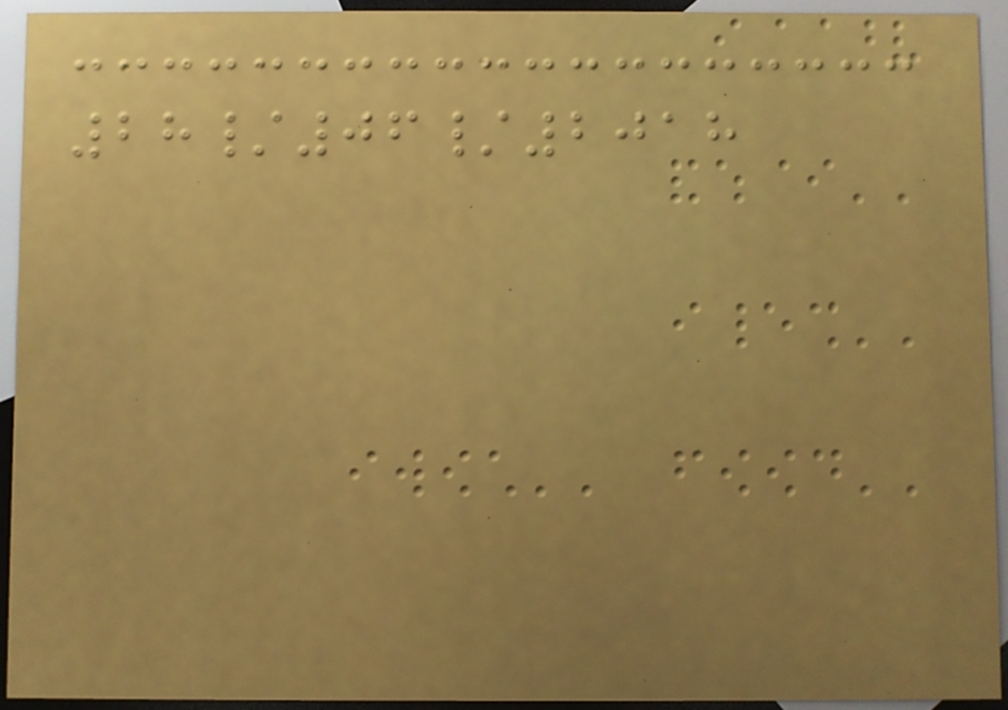28/06/2018
